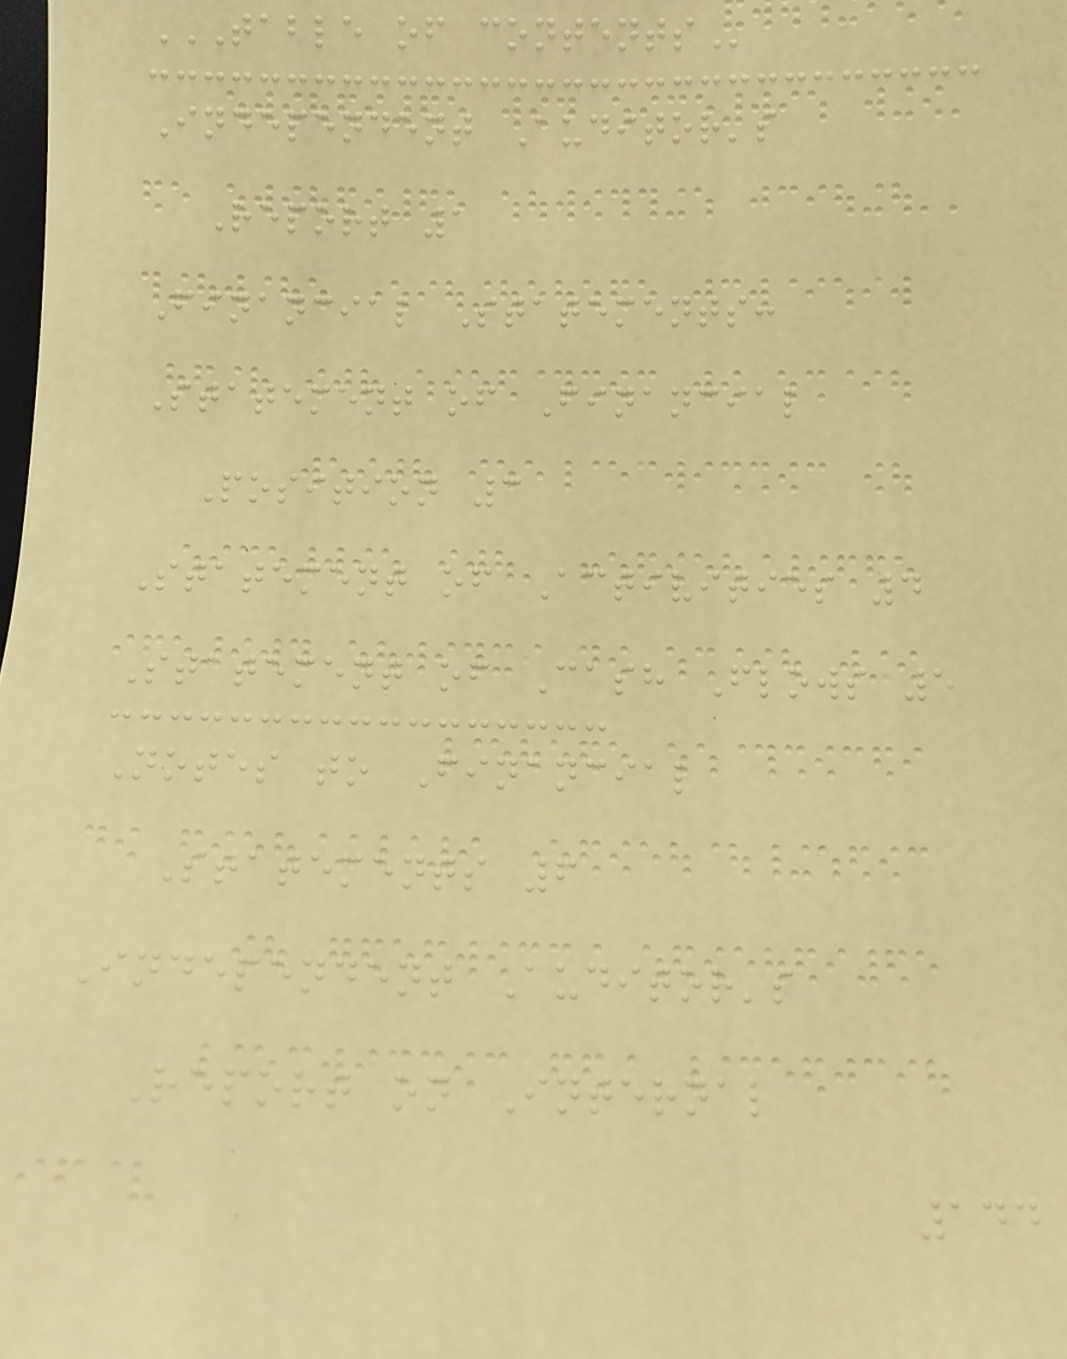TABLE OF CONTENTS
Independent Auditor's
Report 1
Financial Statements:
Statement of Financial
Position 3
Statement of Activities 4
Statement of Cash Flows 5
Notes to Financial
Statements 6
Independent Auditor's
Report on Internal
144
